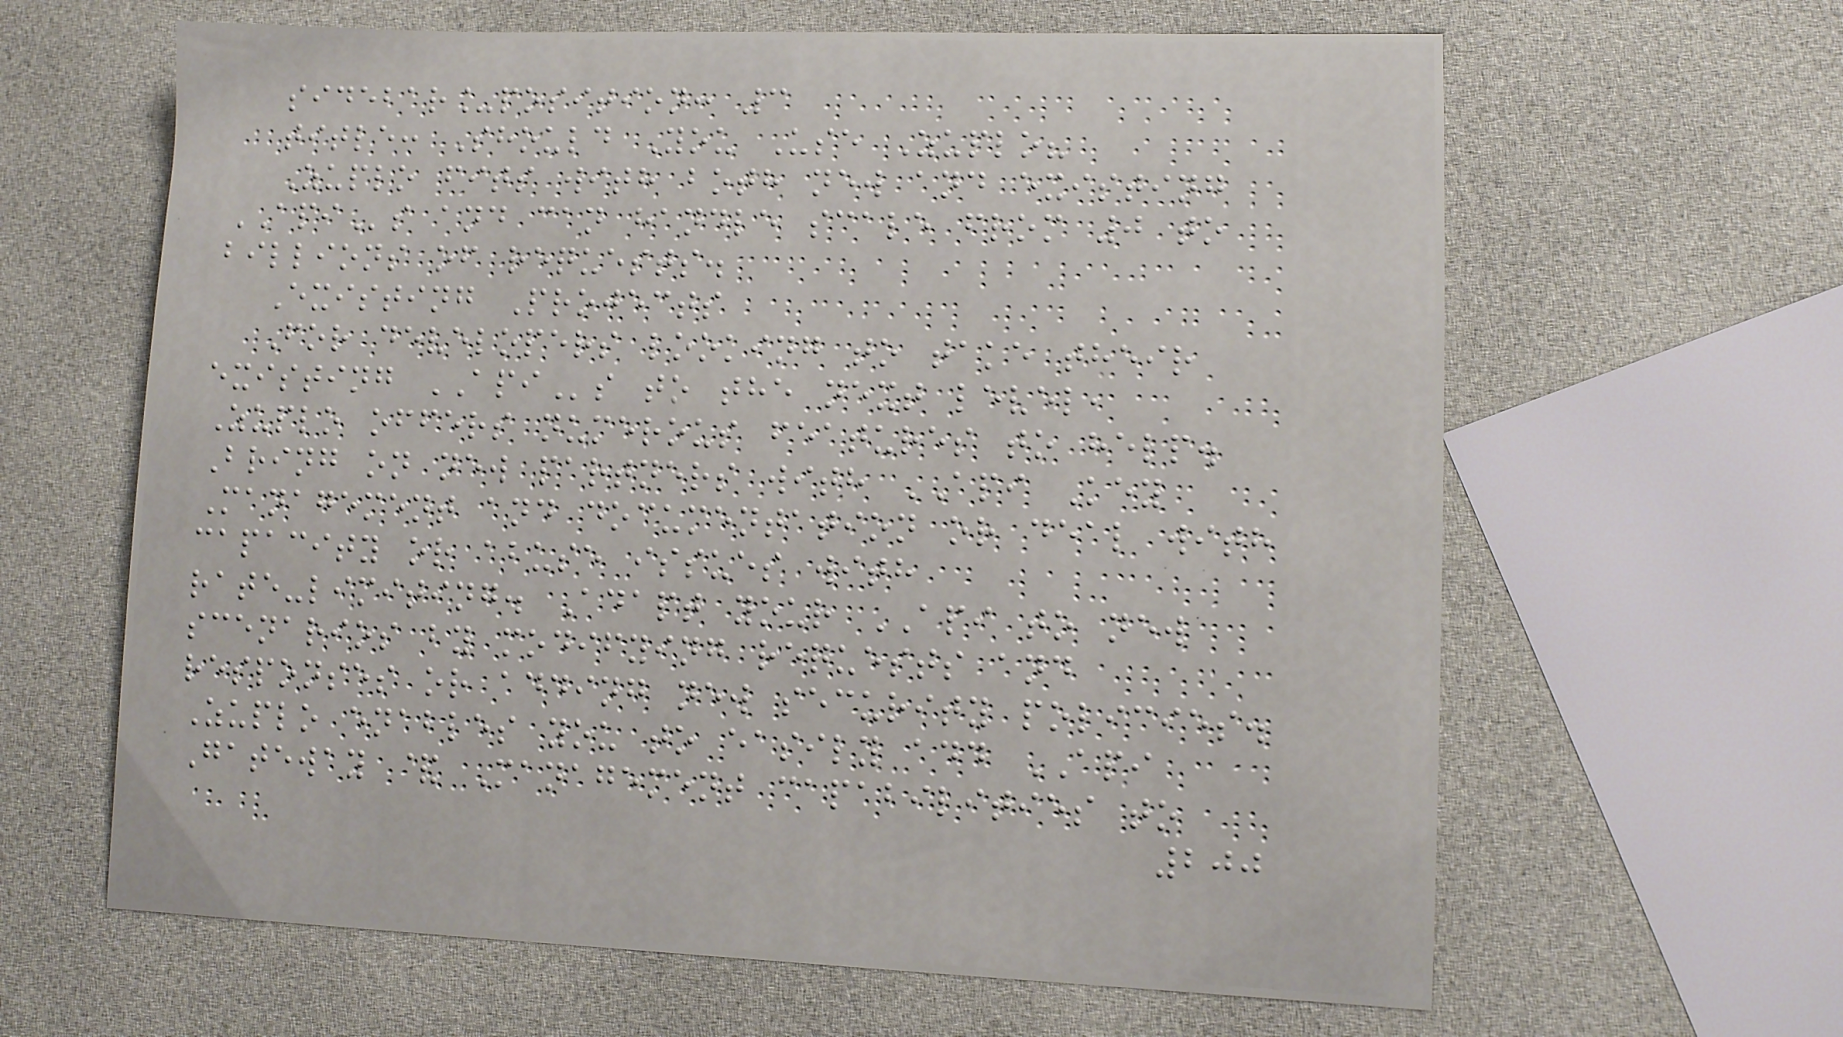sidebar_position: 3
title: Should You Use Zuplo?
Zuplo fits with both new and existing
APIs and can handle scale from 0 to
billions of requests.
Existing Projects
For developers looking to take their
existing APIs to the next level,
Zuplo offers numerous features to help.
Bring on new partners with API Key
Management and documentation or deal with
capacity or abuse issues with
rate-limiting. Adapt your API to new
scenarios by modifying requests and
responses or adding new security policies.
Zuplo enables you to easily add API
Gateway & Management capabilities to
200
